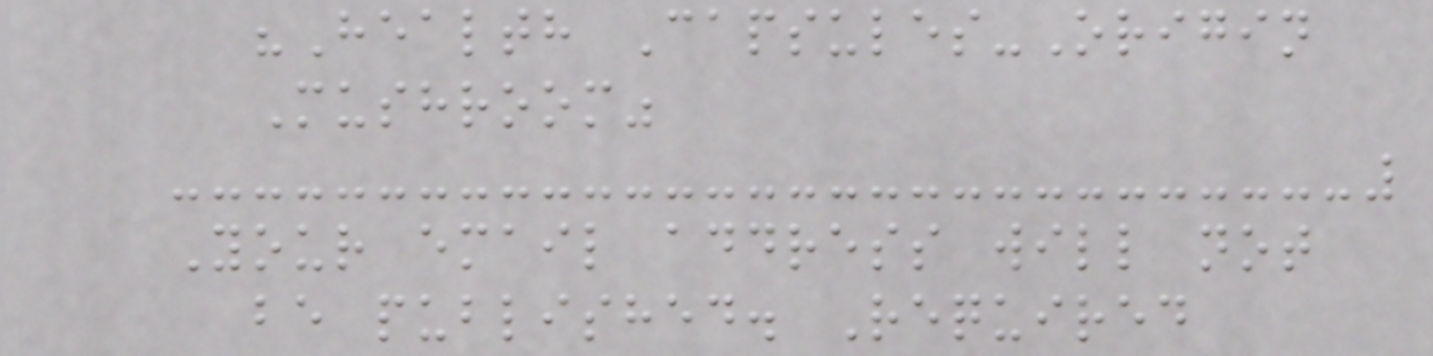"Health Capsules-Origin
Mushroom"
Your email address will not
be published. Required
